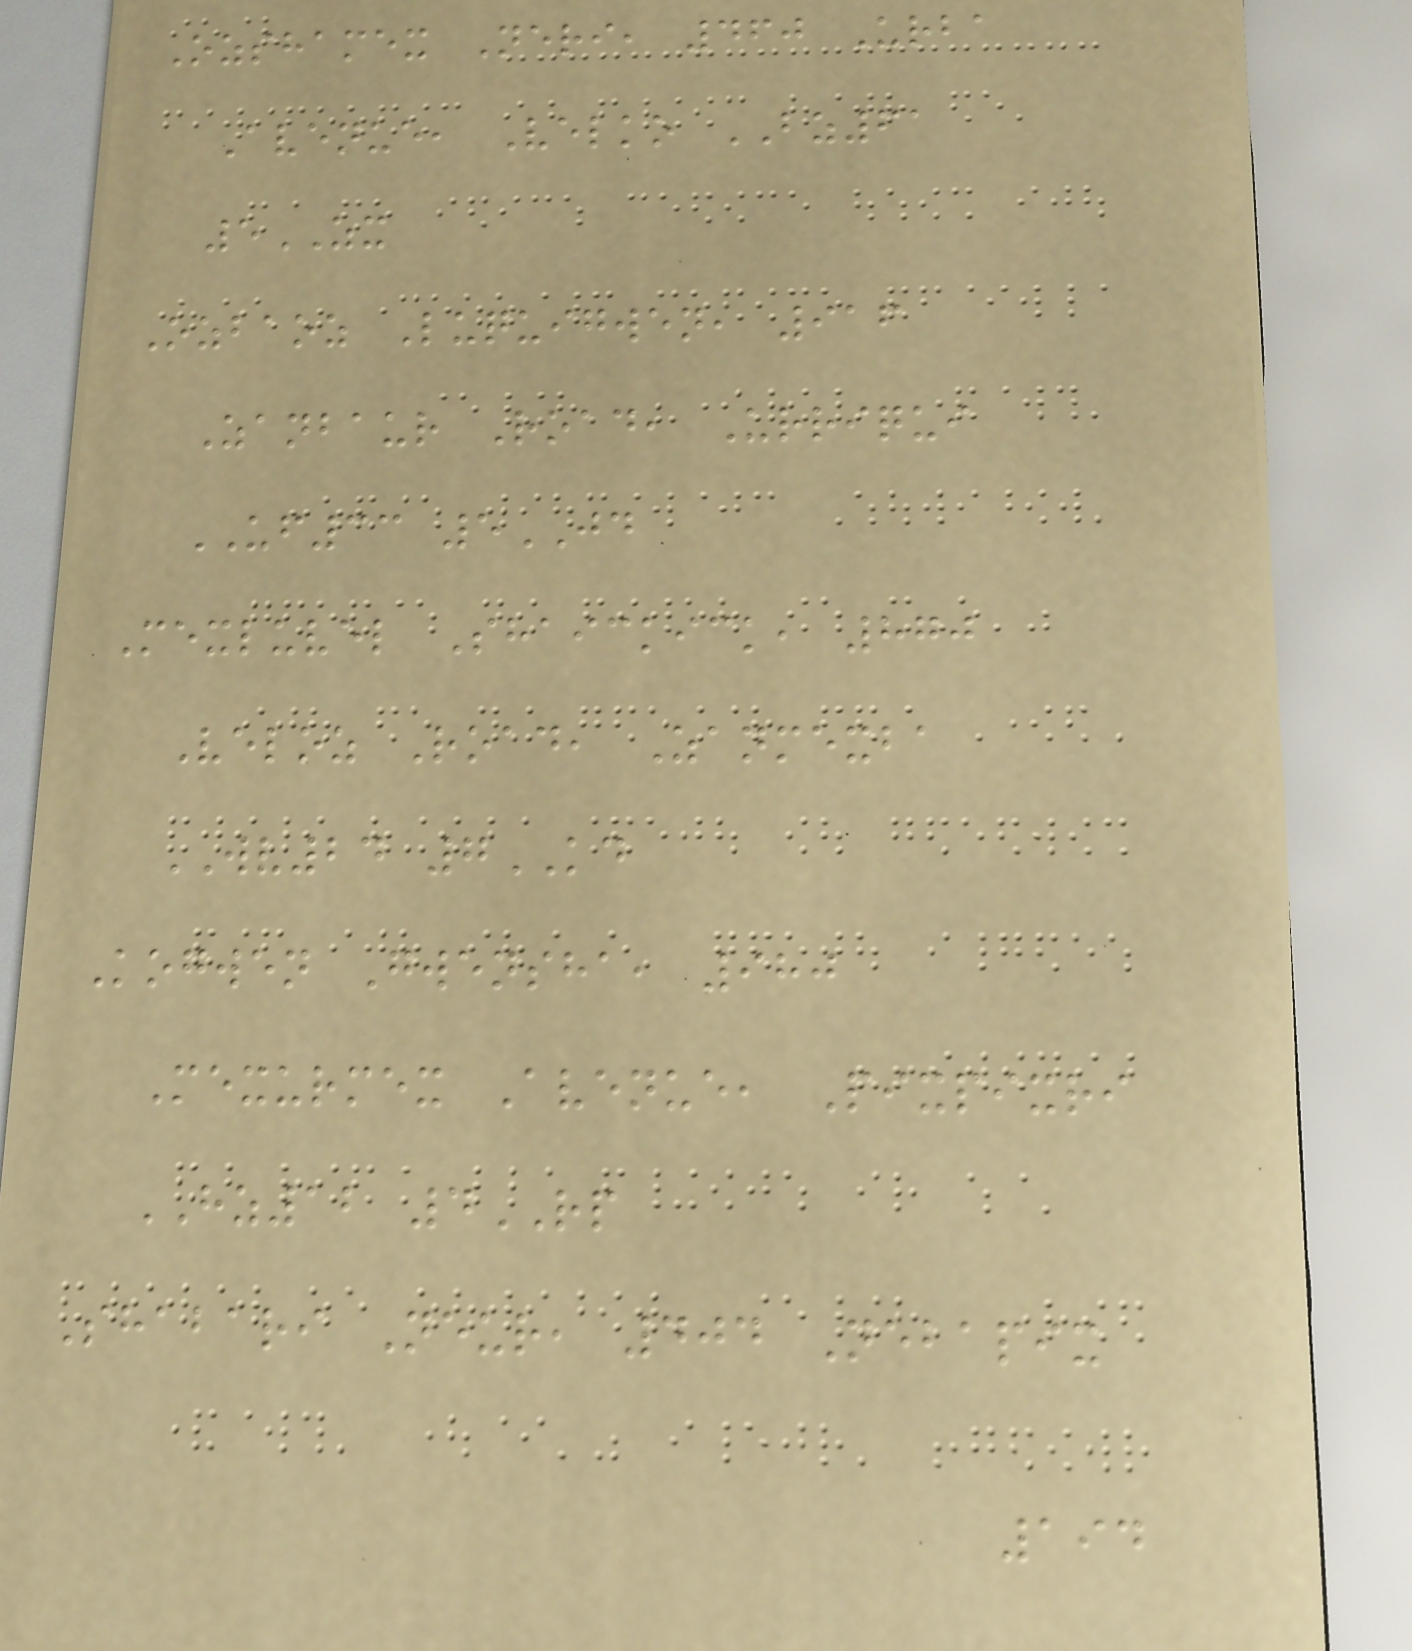Ozshamex Neri, 460 Urba
Avenue, Velko BZ61
5ZX
Ozbaoz Luquigwen, 916
Zanbaur Road, Urriqui
UF33 5JD
Mexluvel Shaickick, 870
Veloz Road, Zanmexba
WV24 7KD
Kogwen Gwensha, 980
Mexurmex Avenue, Pixpixri
HZ12 4RP
Shabari Neur, 404 Nebapix
194
